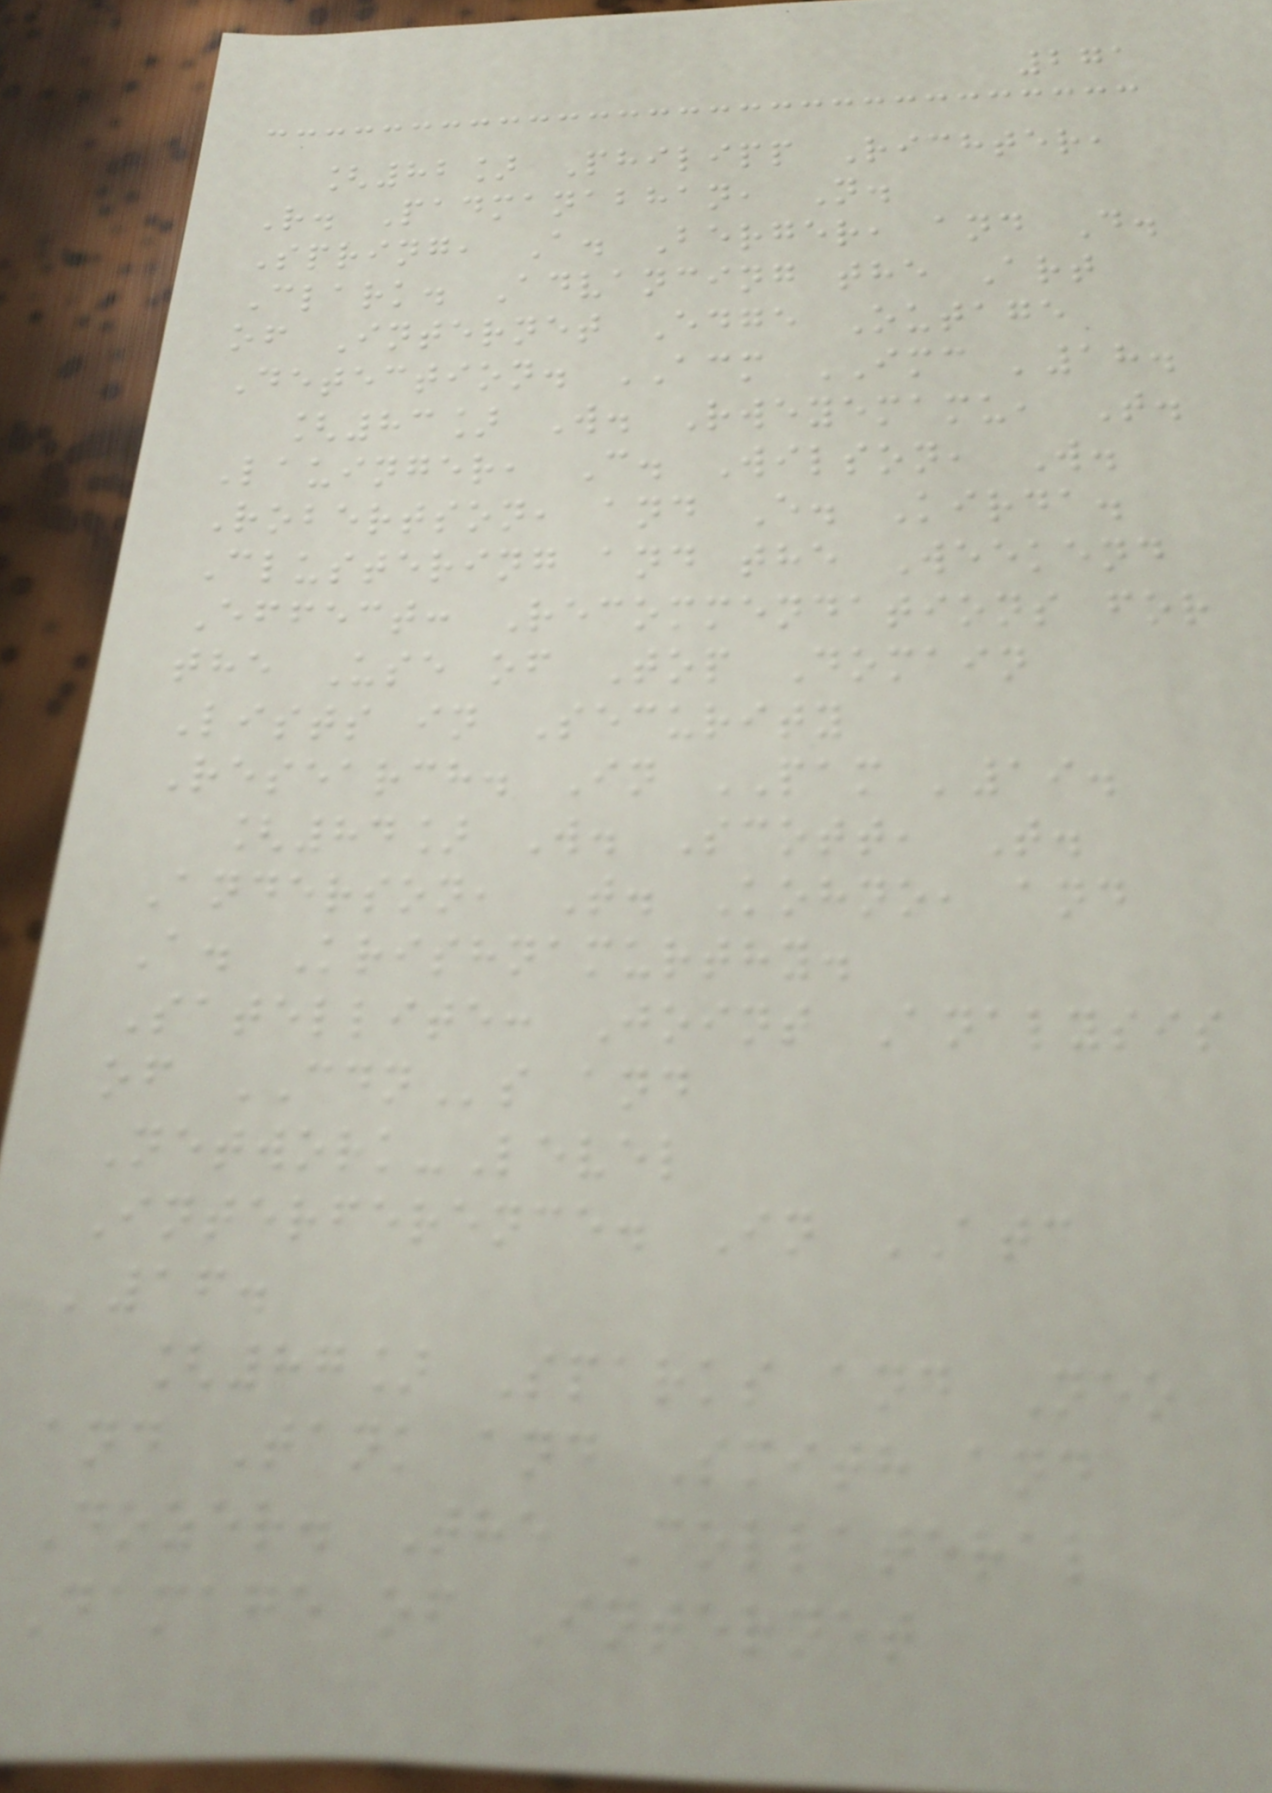271
[82] Philipp Richter,
R. Padmanabhan, N.
Spring, A. Berger, and D.
Clark. Advancing the Art
of Internet Edge Outage
Detection. ACM IMC '18.
[83] W. Rweyemamu, T.
Lauinger, C. Wilson, W.
Robertson, and E. Kirda.
Clustering and the Weekend
Effect: Recommendations for
the Use of Top Domain
Lists in Security
Research. In PAM '19.
[84] W. Scott, T.
Anderson, T. Kohno, and
A. Krishnamurthy.
Satellite: Joint Analysis
of CDNs and
Network-Level
Interference. In ATC
'16.
[87] Sparks and Neo
and Tank and Smith and
Dozer. The Collateral
Damage of Internet
